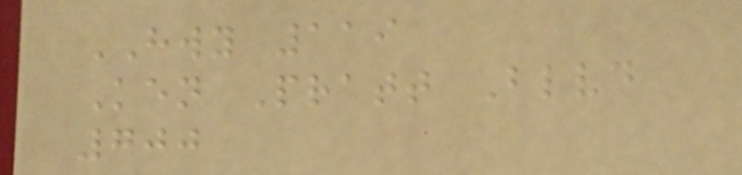HWY 119
Ken Pratt Blvd
700
